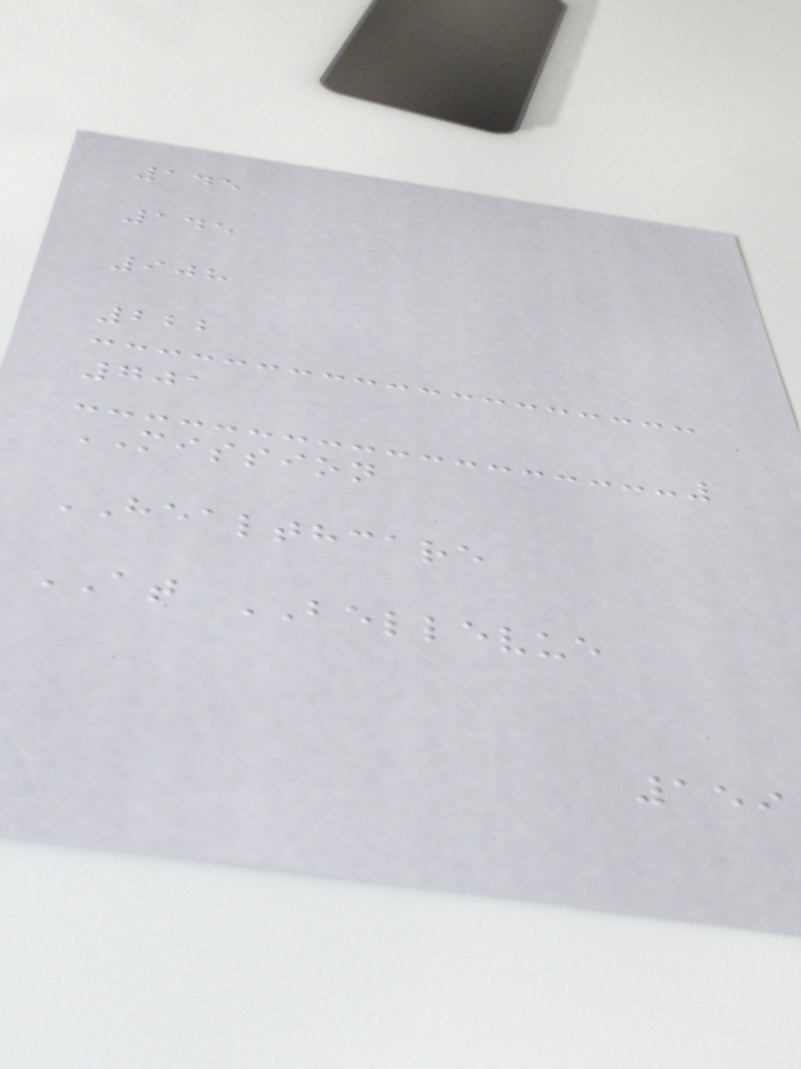145
145
908
222
701
MISSION
HEALTHCARE
AT BELLEVUE
159
